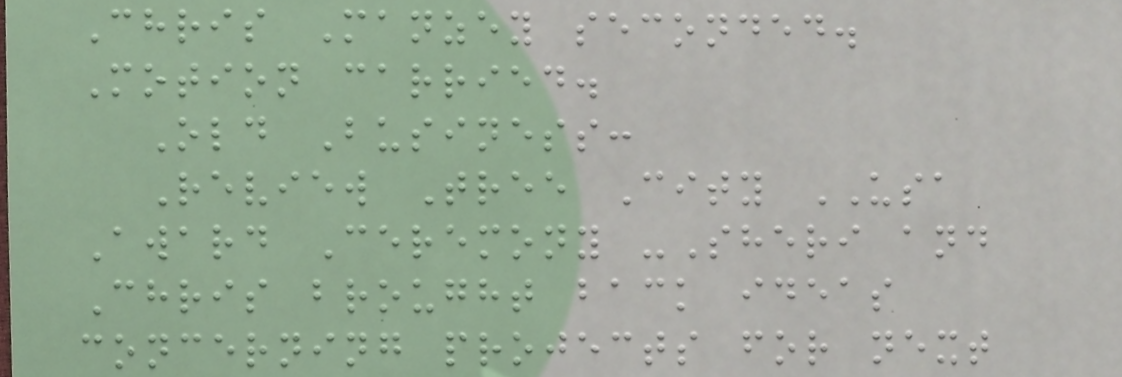Chris Manzey seconded.
Motion carried.
Old Business:
Review Tree City USA
Award Ceremony -Sheri and
Chris brought back ideas
concerning projects for next
